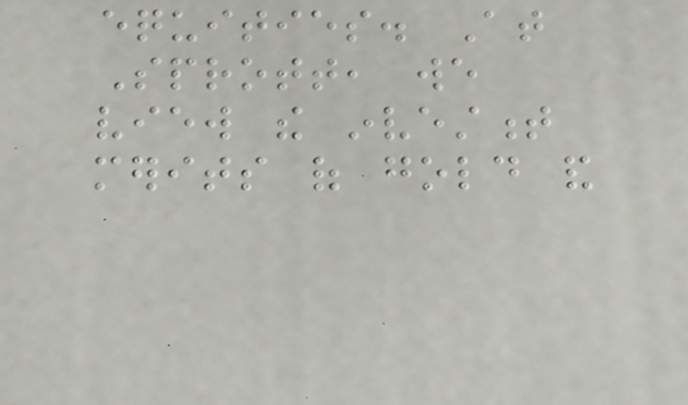equities. At
Sprott, we
view the investment
merits of gold and
